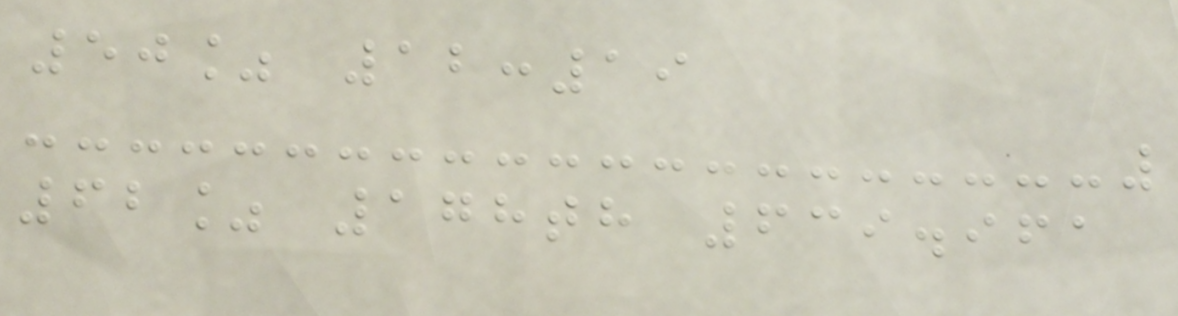50% 12:19
62% 178th 639.961
